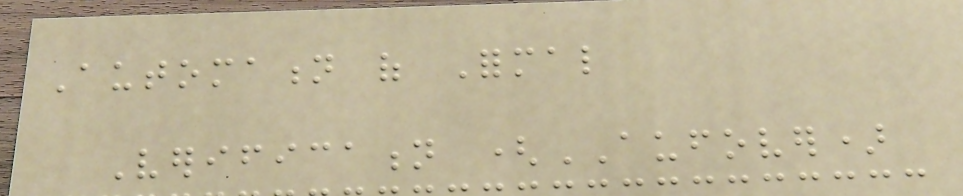Automation of Formal
Verification (AUFOVER)
